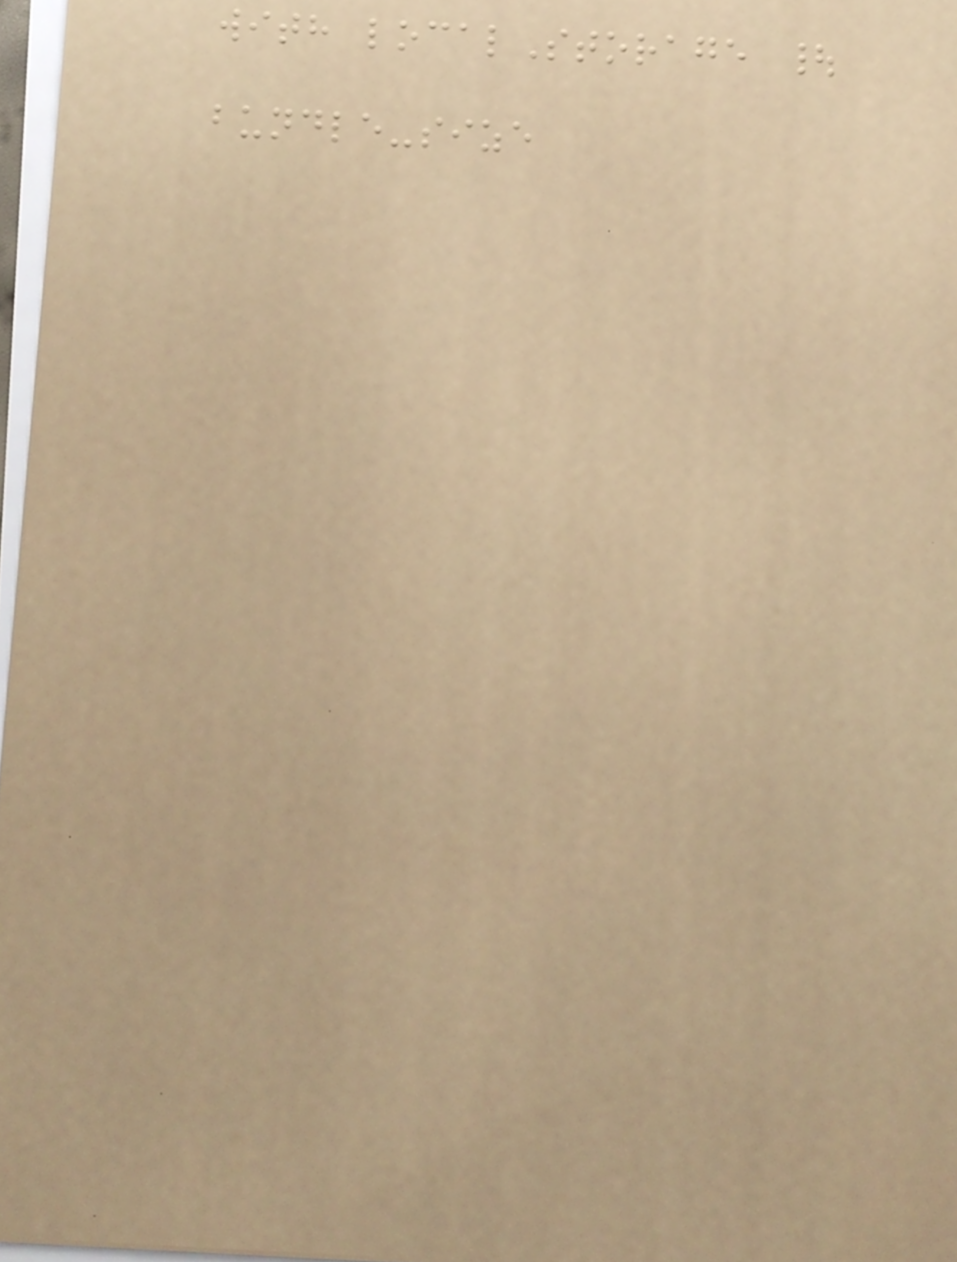with localStorage |
bundle-size
